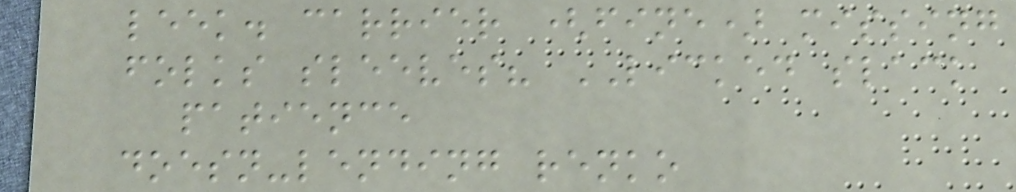leek. carrier (fine) missing
folks sleeves? LICKED slack
patience
doesn-lending renko
